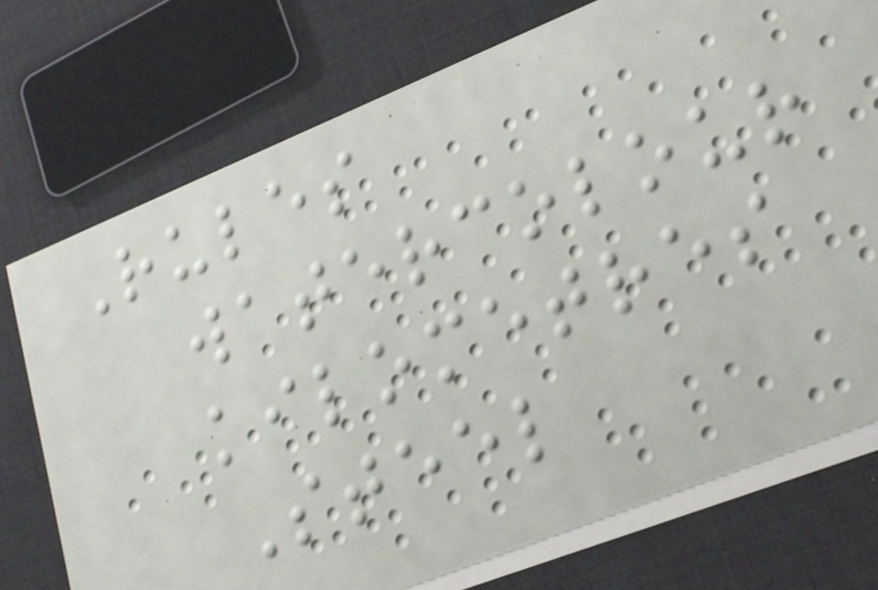Rules
watercolour
kilometres
Steel
